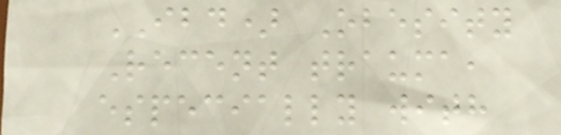IBD) Obesity
Recent trauma,
especially with
